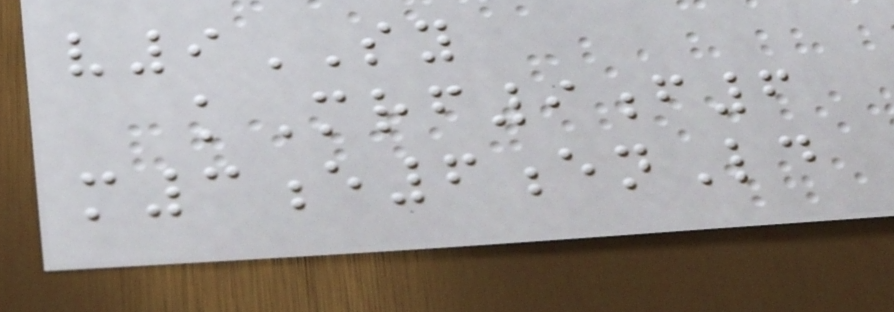v9SY
kMrf9f6
m3e6enLd
